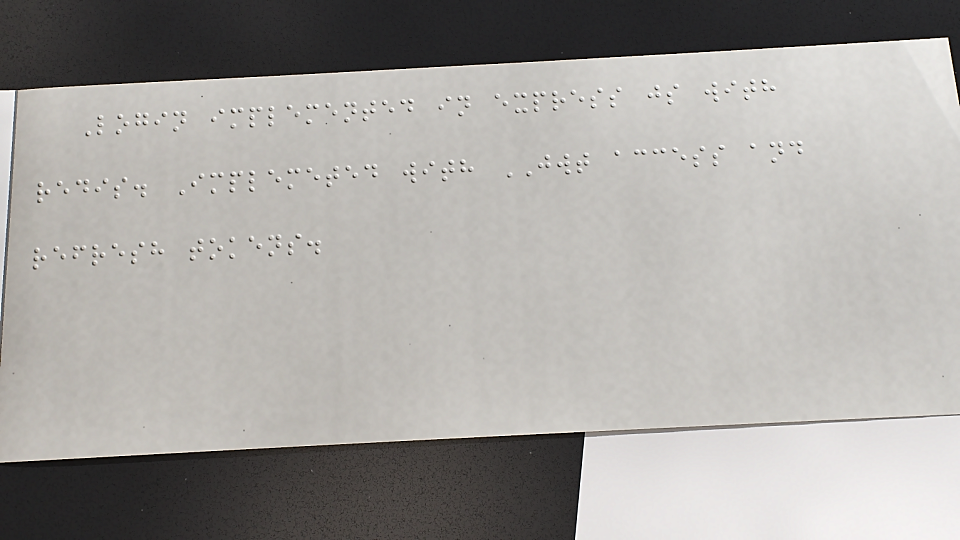Login implemented in express js with
redis. Implemeted with JWT access and
refresh tokens.
